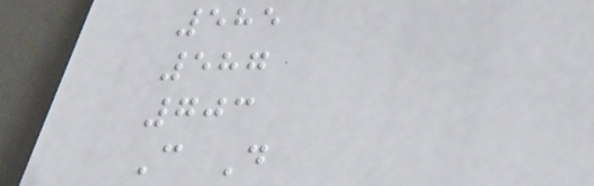585
587
703
C D
